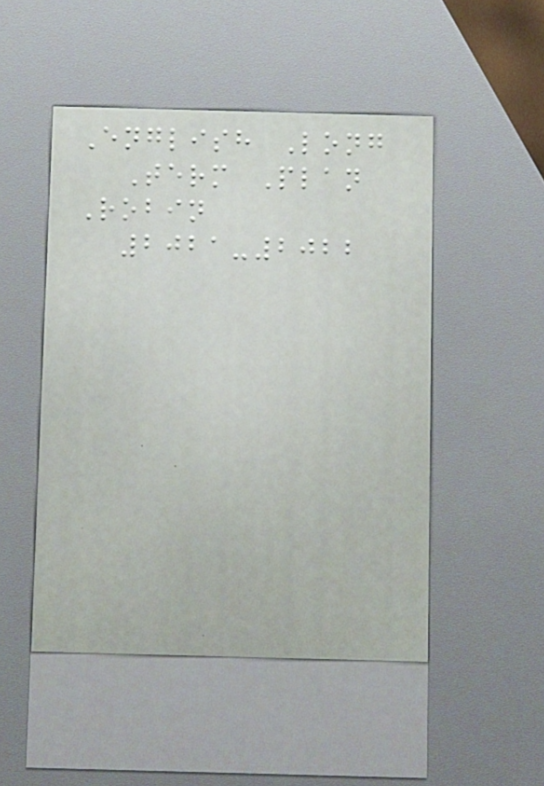English Long
Term Plan
Robin
2021-2022
